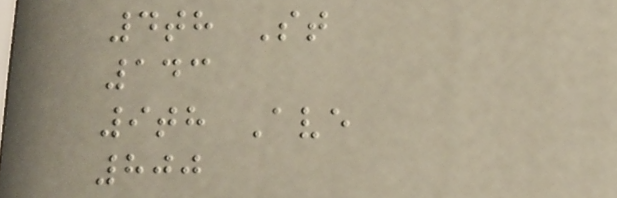4th St
143
9th Ave
800
